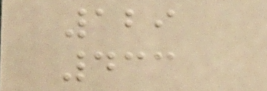129
433
